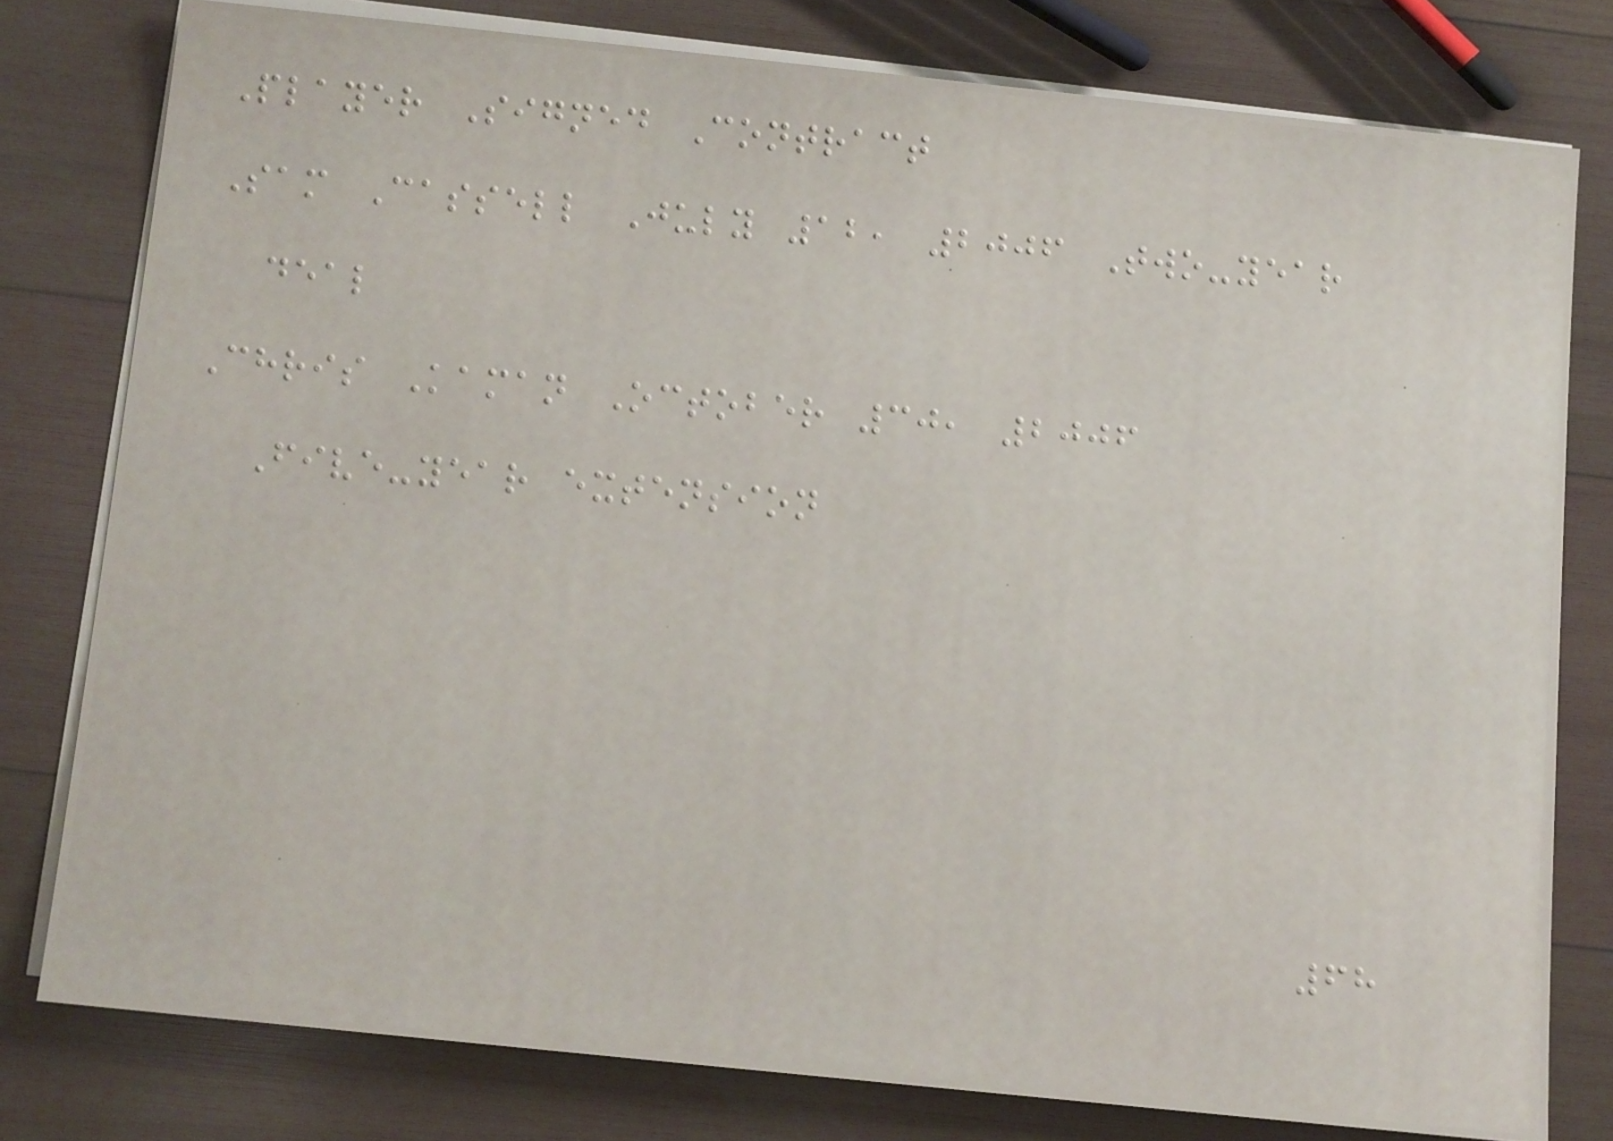Player Signed Contract
Sam Cassell July 12, 2006 Two-year
deal
Chris Kaman October 30, 2006
Five-year extension
68
